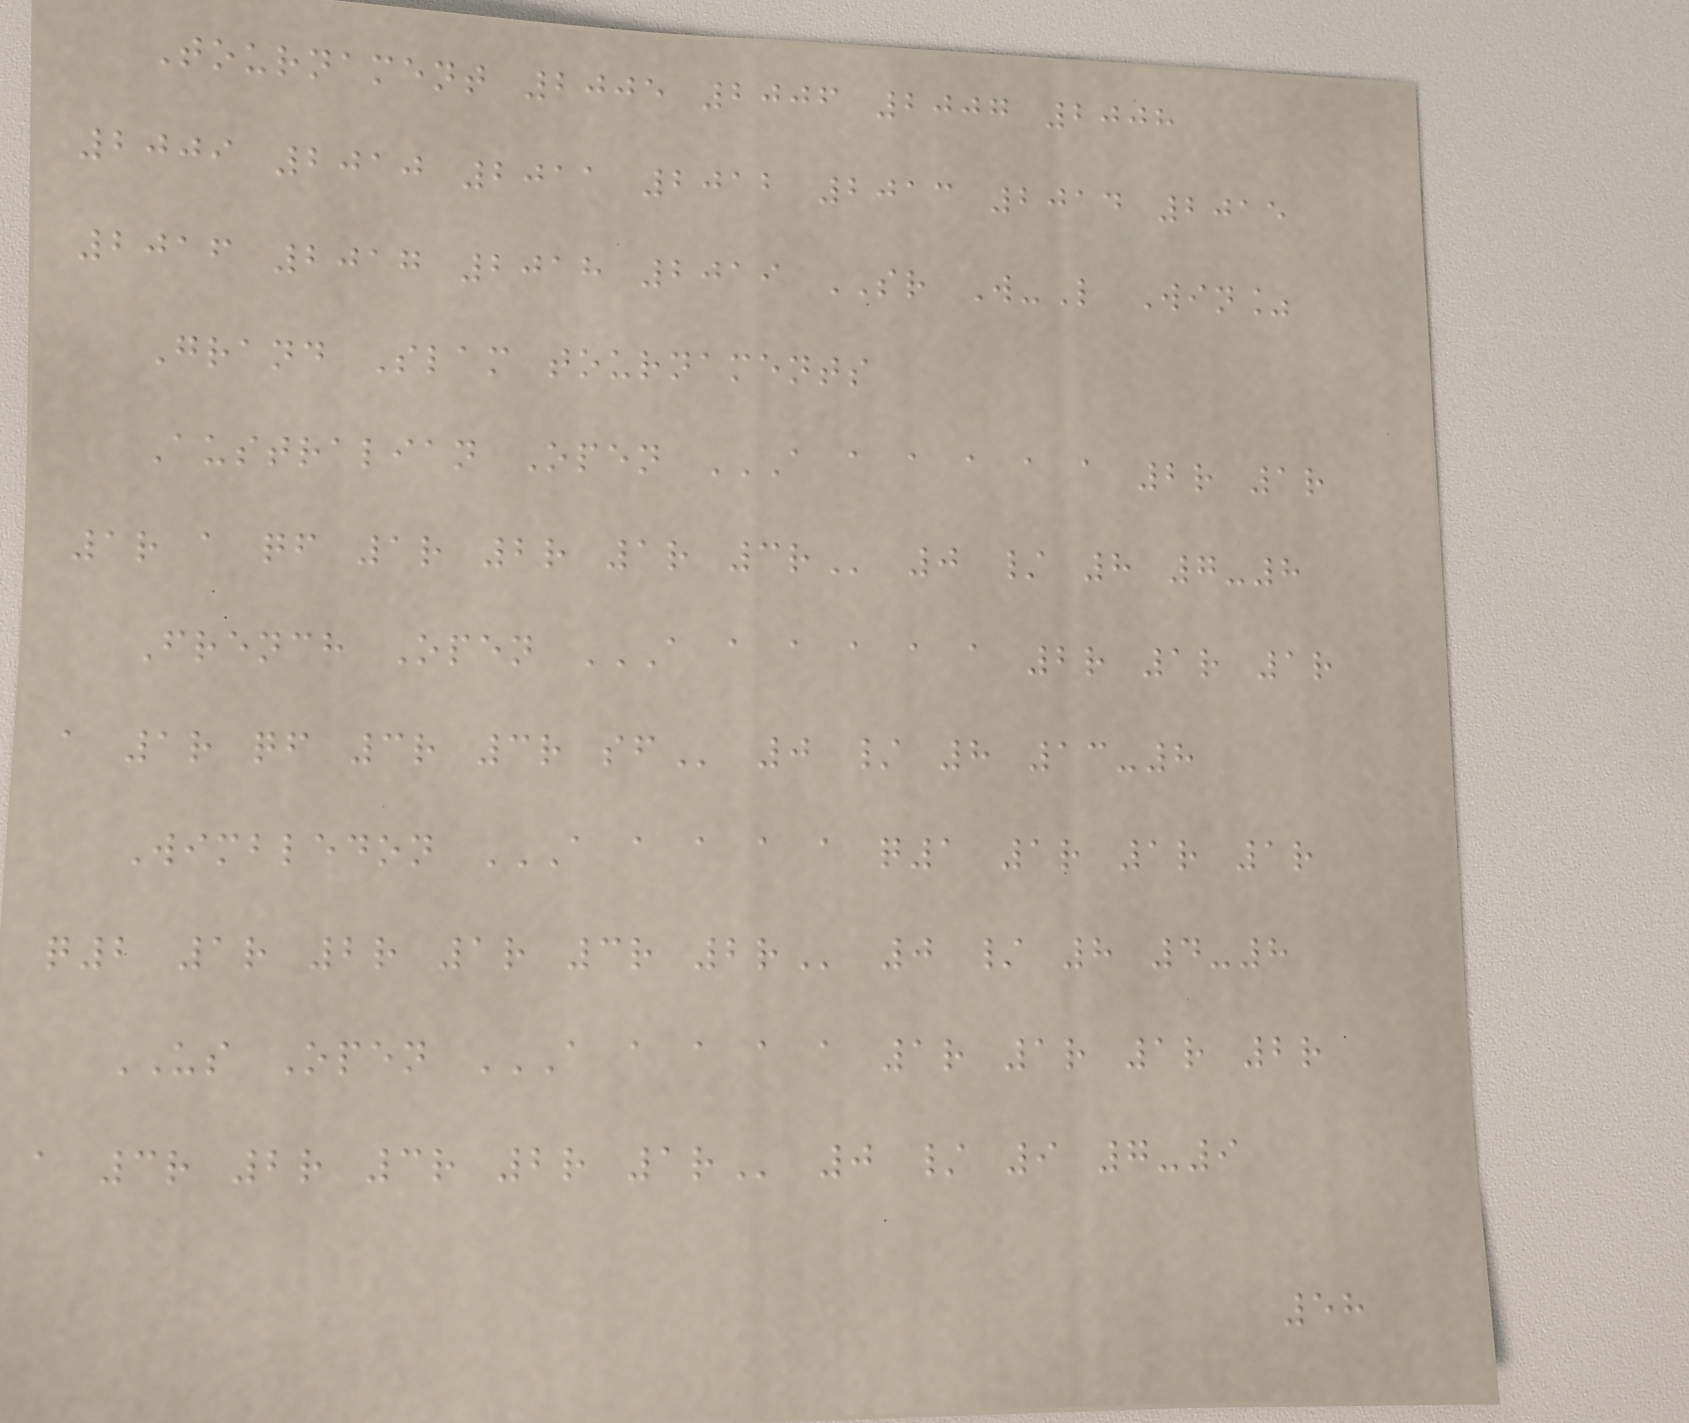Tournament 2005 2006 2007 2008
2009 2010 2011 2012 2013 2014 2015
2016 2017 2018 2019 SR W-L Win%
Grand Slam tournaments
Australian Open A A A A A A 2R 1R
1R A QF 1R 2R 1R 3R 0 / 8 7-8
French Open A A A A A A 2R 1R 1R
A 1R QF 3R 3R SF 0 / 8 13-8
Wimbledon A A A A A Q1 1R 1R 1R
Q2 1R 2R 1R 3R 2R 0 / 8 4-8
US Open A A A A A 1R 1R 1R 2R
A 3R 2R 3R 2R 1R 0 / 9 7-9
58
